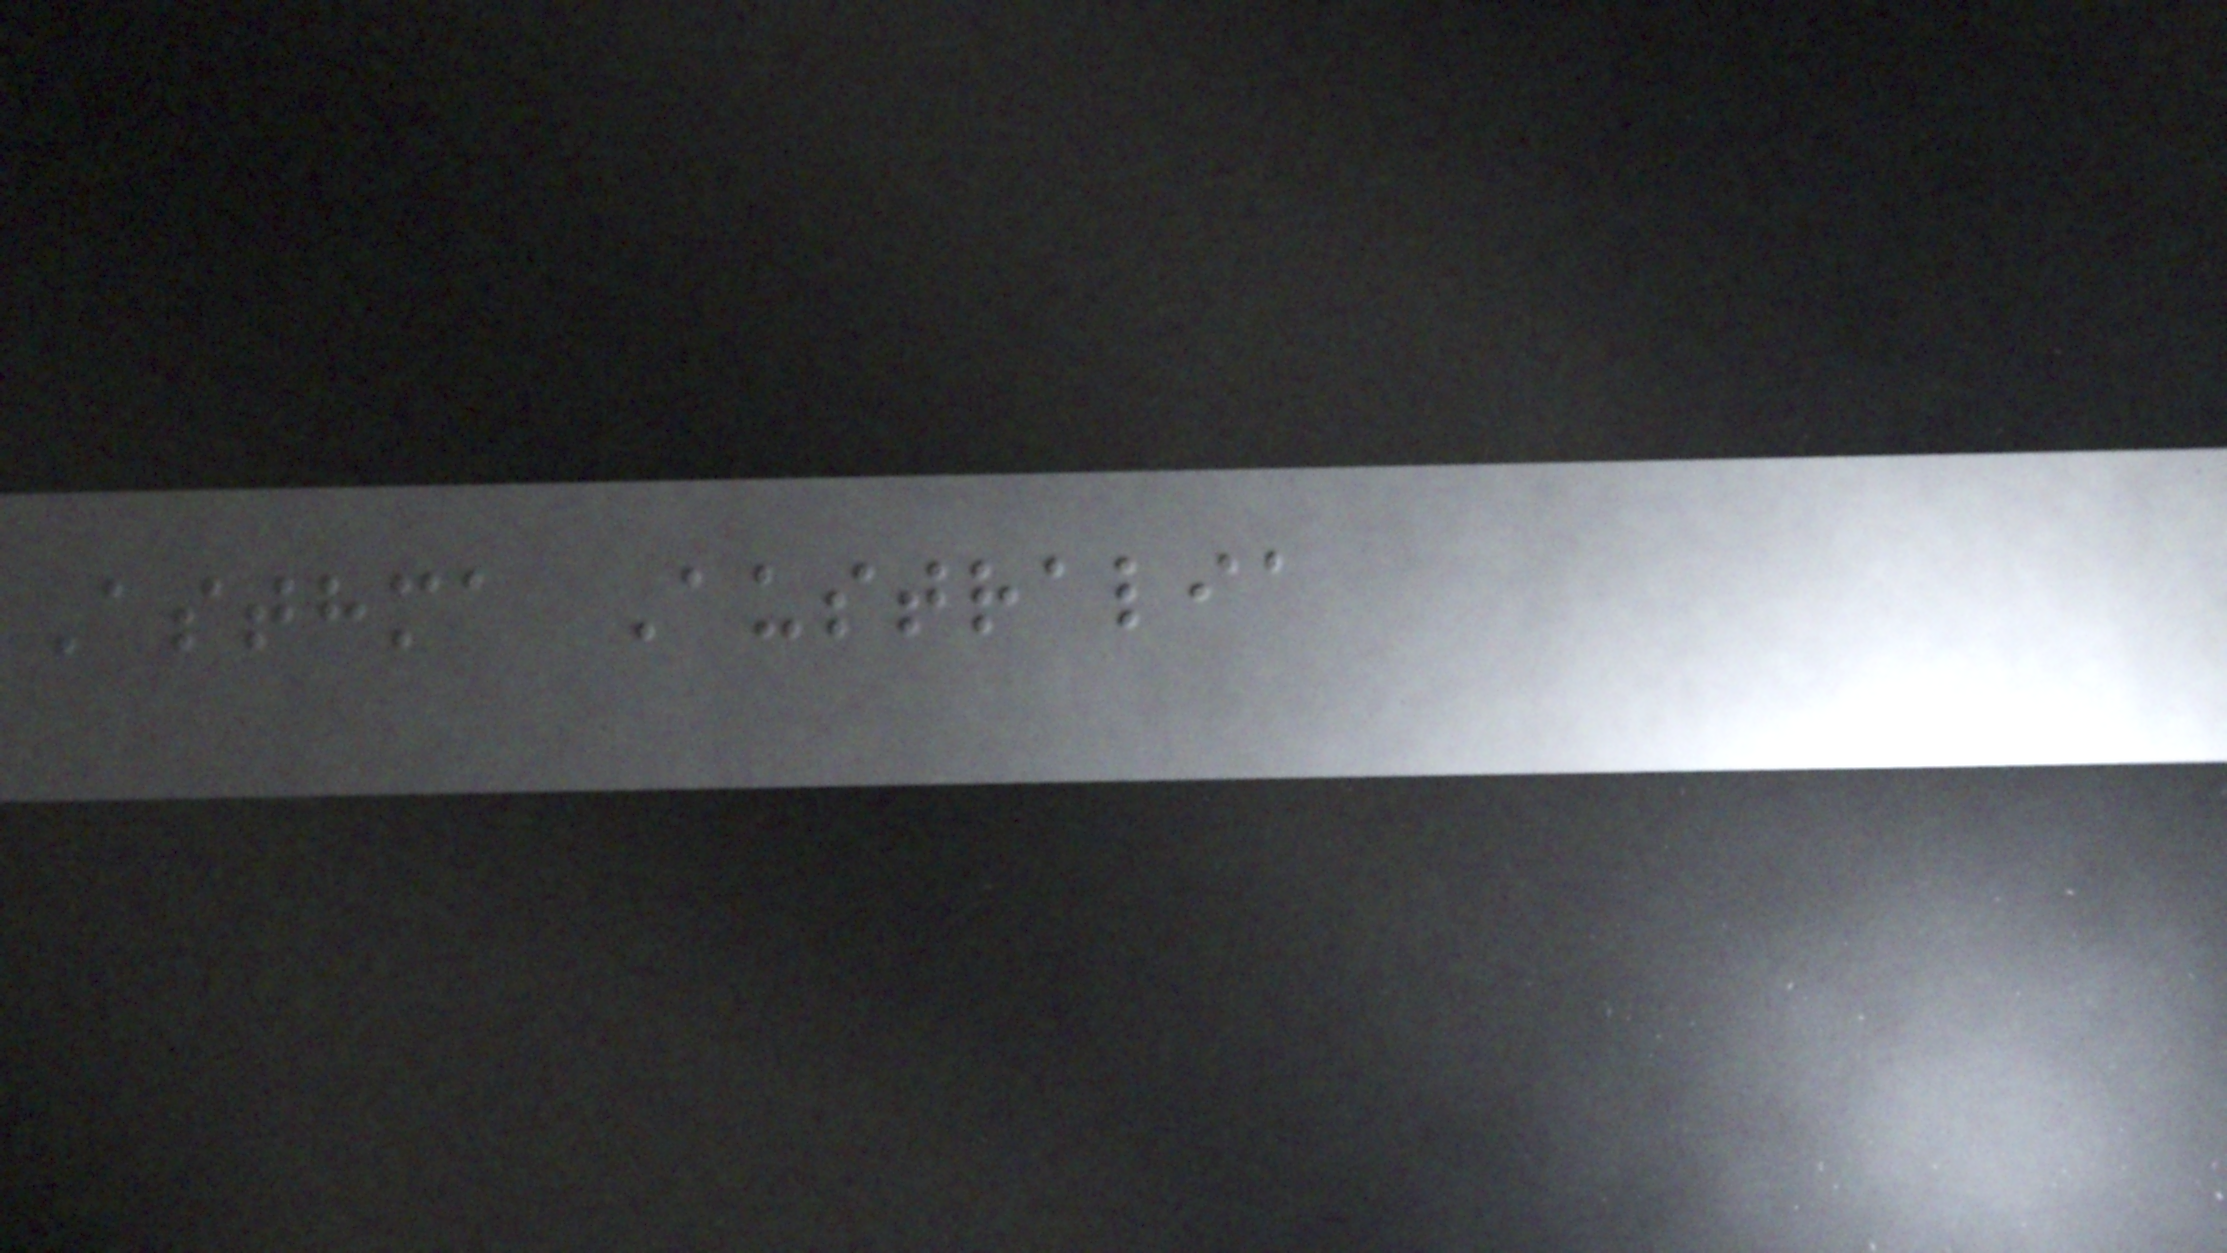Asthma Australia
